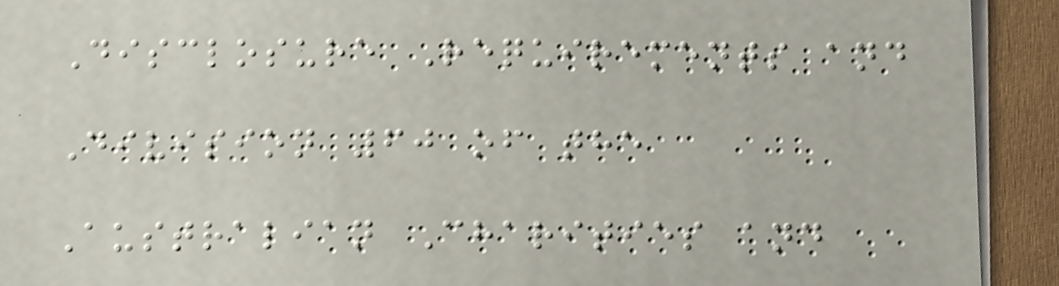Disclosure Requirements and
Division 60 of the
Australian Charities and
